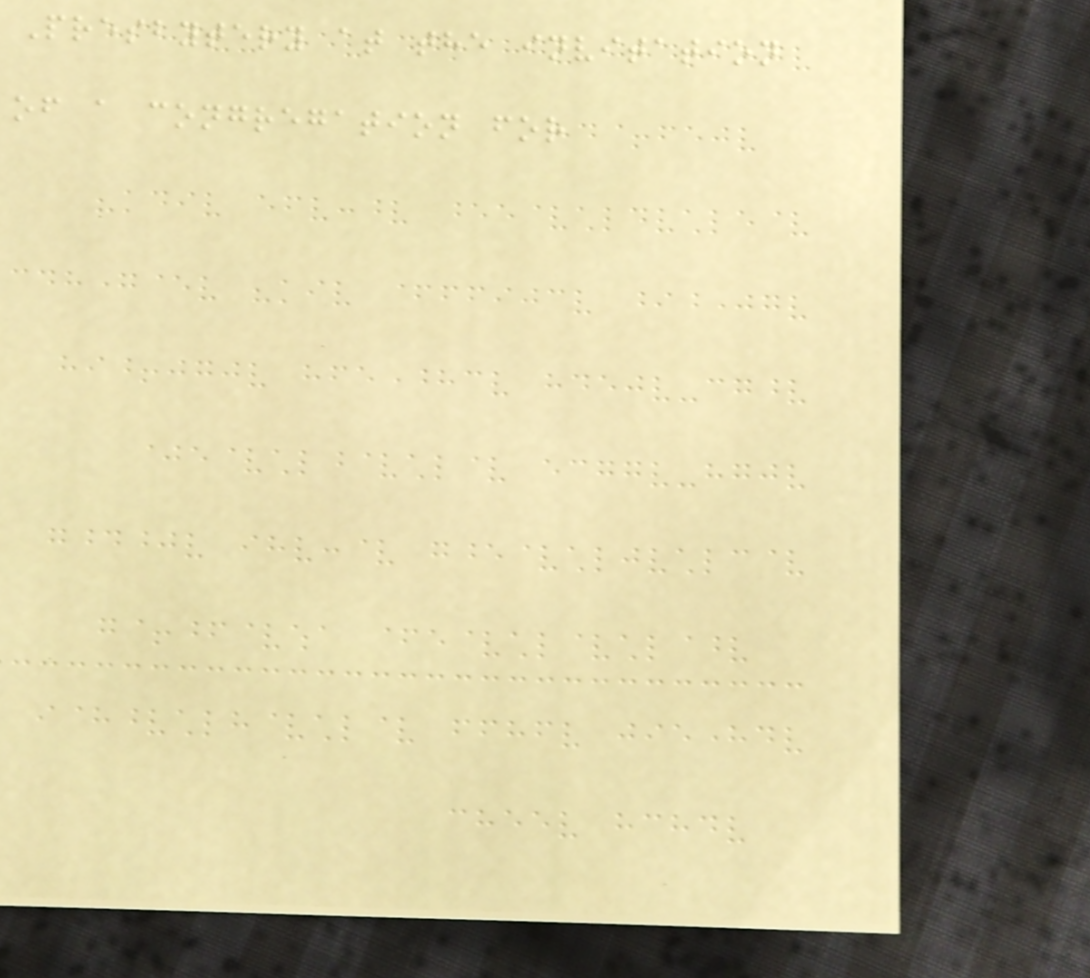Presbytery at the invitation
of a congregation for
